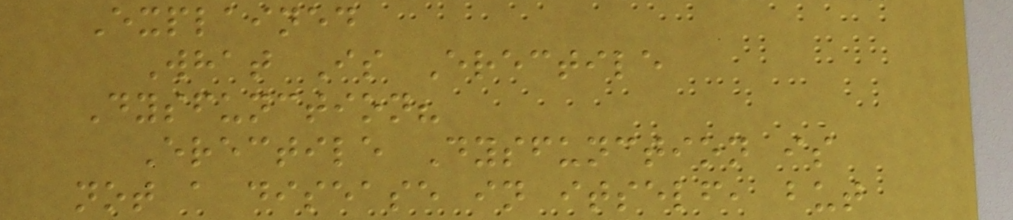Explained
What Is Erectile
Dysfunction?
Erectile Dysfunction is
not a disease in itself, but
